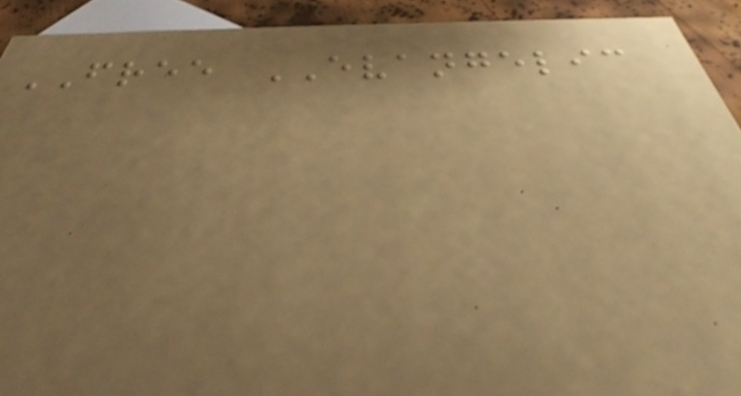FREE EVANGELIC
